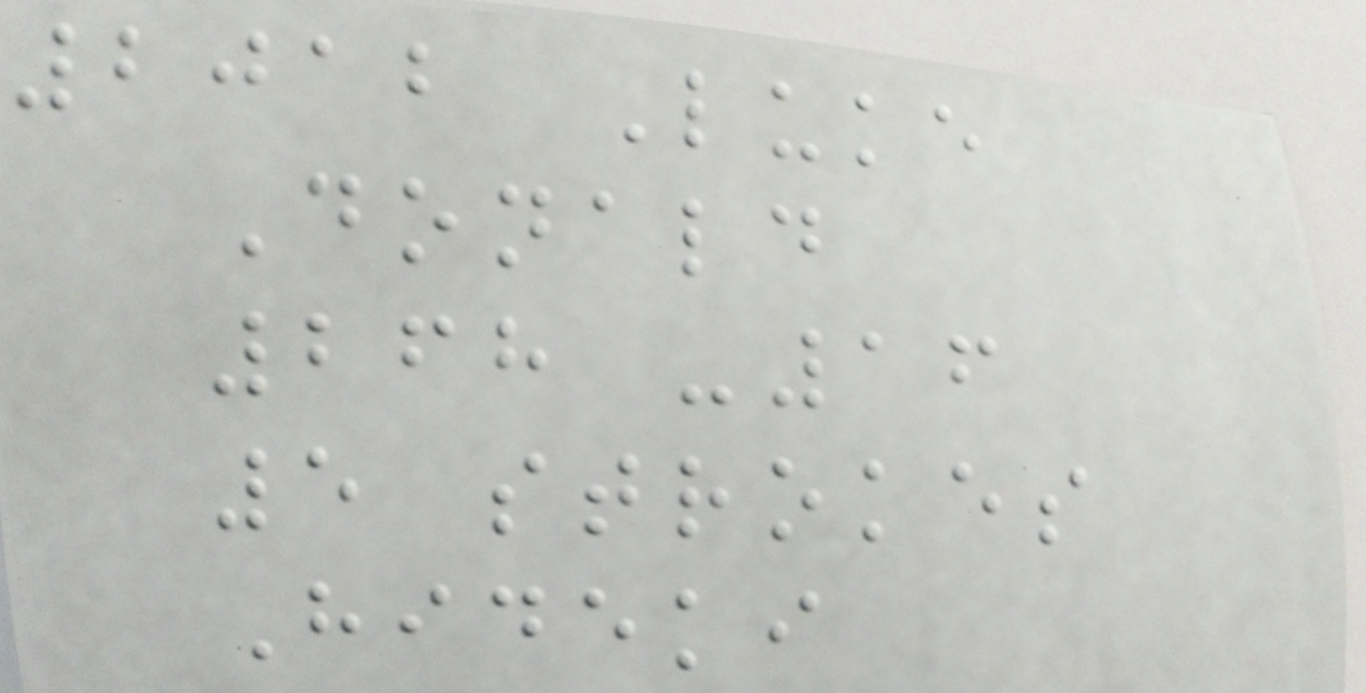2012 Luke
Donald
268 -16
5 strokes
Hideki
